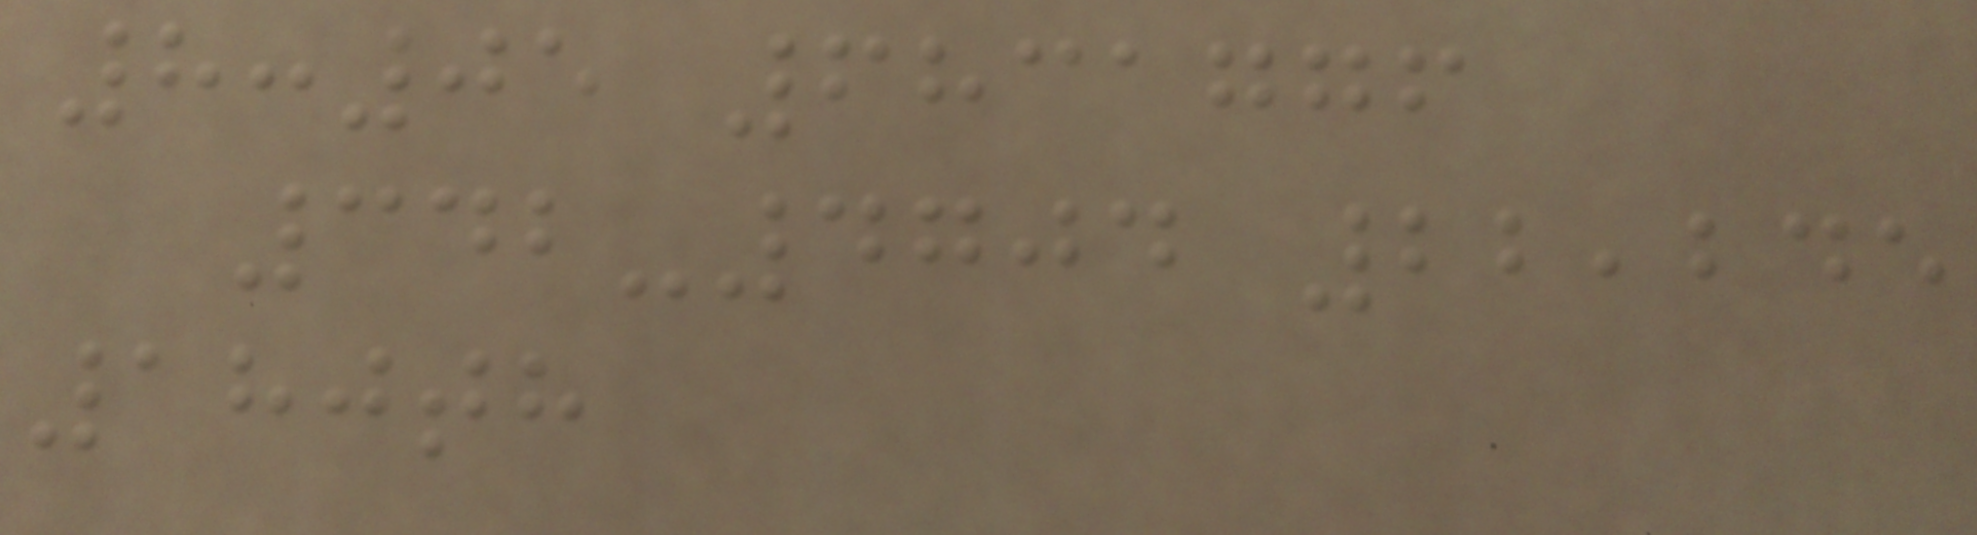8:05 6831776
342-4704 22,245
180th
